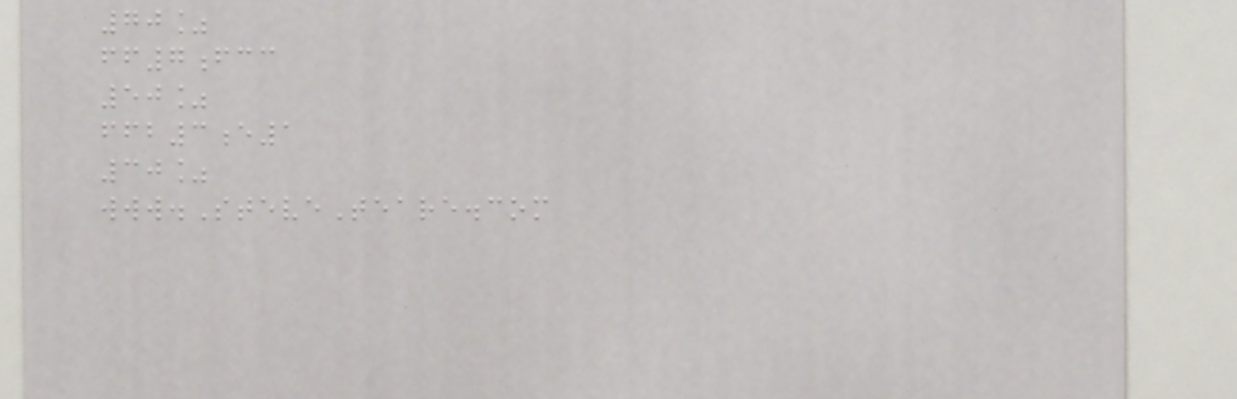70%
ff7fcc
50%
ffb3e1
30%
www.SteveTeare.com
